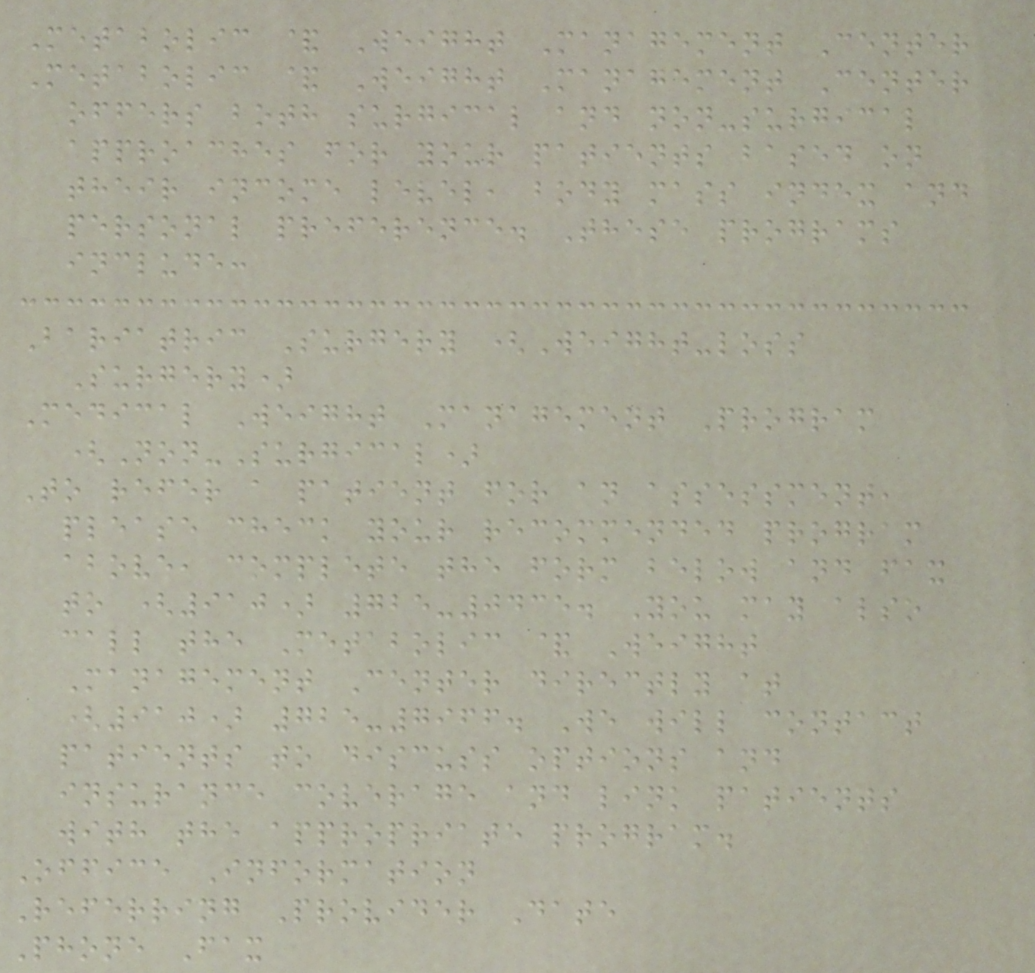Metabolic & Weight Management Center
Metabolic & Weight Management Center
offers both surgical and non-surgical
approaches for your patients based on
their income level, body mass index and
personal preference. These programs
include:
Bariatric Surgery (Weight-loss
Surgery)
Medical Weight Management Program
(Non-Surgical)
To refer a patient for an assessment,
please check your recommended program
above, complete the form below and fax
to (910) 725-0435. You may also
call the Metabolic & Weight
Management Center directly at
(910) 725-7966. We will contact
patients to discuss options and
insurance coverage and link patients
with the appropriate program.
Office Information
Referring Provider Date
Phone Fax
